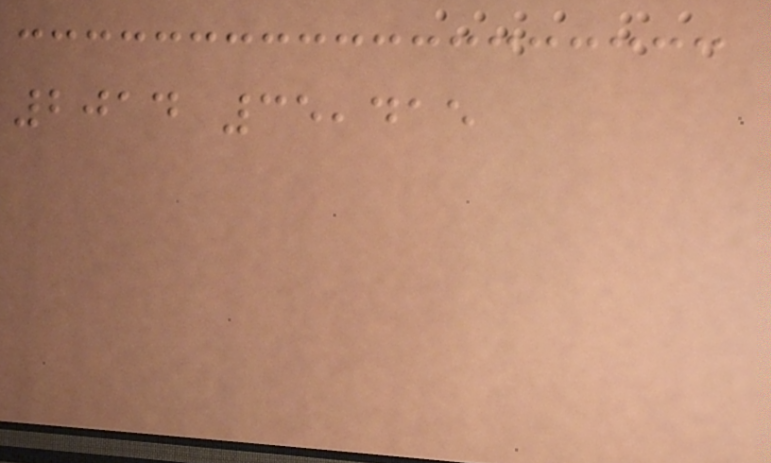2014 35,415
